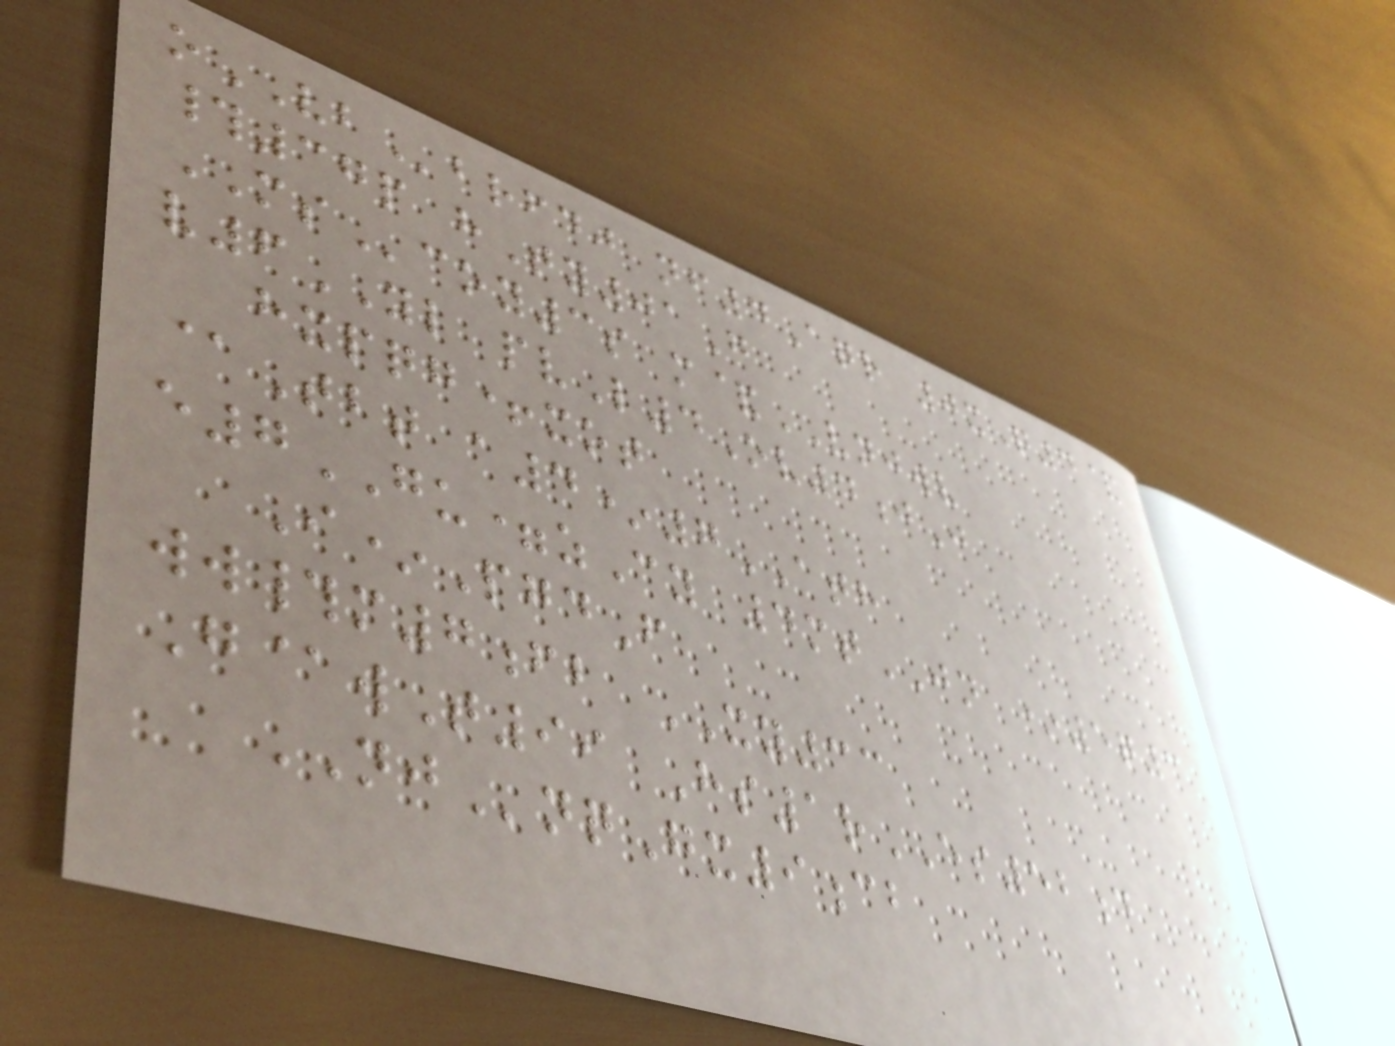oVBbrfdj nf4Aqr 0xQ4&
#37p hTy01G
MScoy3s m&VNJWV
v6YL pvL4Ov4jJ
hxpqg+xot
@Tbt a4*7ATH
e7GU=zCy 4mtJN *5q3
I*PgdF
ww#m7fb XY33
G@wT99 Hs1rES52d
NJnqGx9cb
